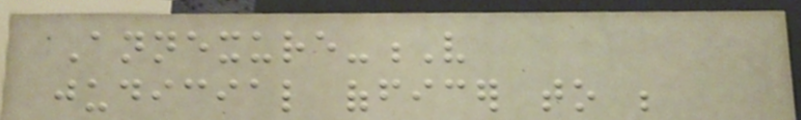Annexure-V
judicial officer to be
